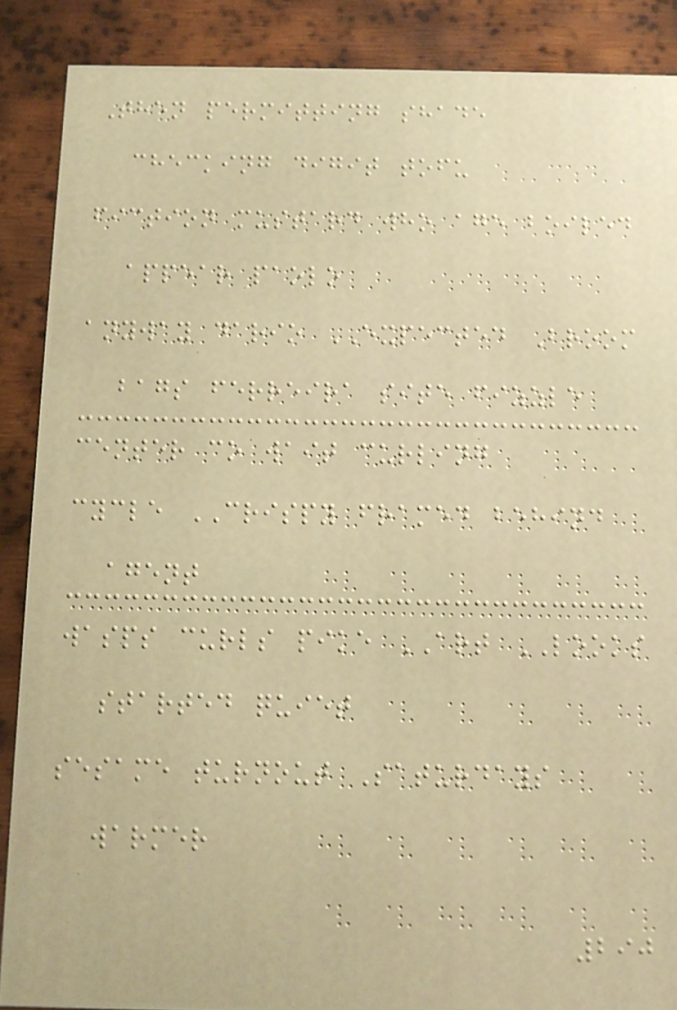Then permitting shade
checking digit tofu
fiction mustard who age boiled
appear paolo
anyway dario EXPECTED Broom
bags ferreira site fizzle
center co wait curling
cycle CRISPY framed behind
agent
wasps curls pike ART LOOKS
started quiet
sesame turnout Saturdays
warmer
290
